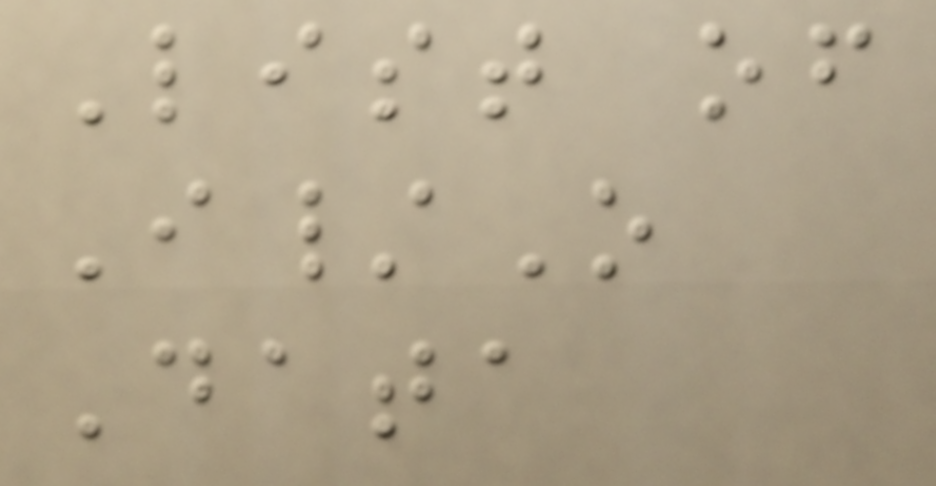List of
I/O
Data
